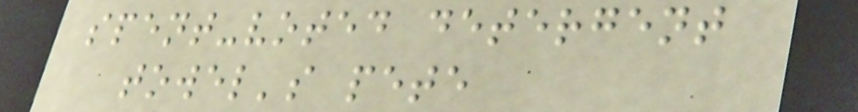spent-voted detergent
towel's pete
